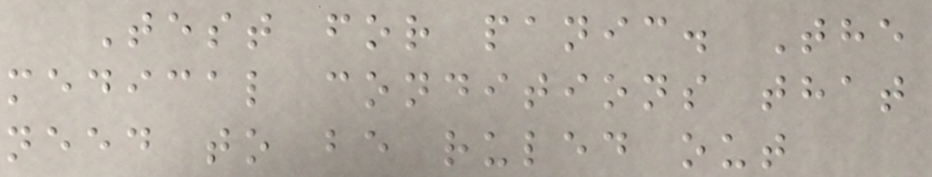Test for panic. The
medical conditions that
need to be ruled out
